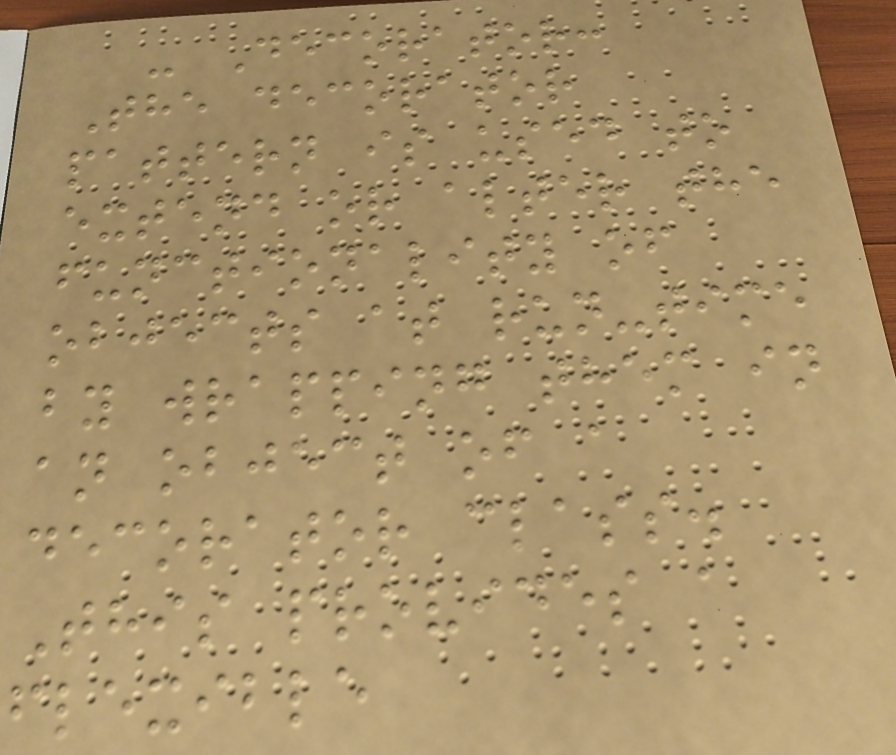- Decorator:
The decorator
pattern is used to
extend or alter the
functionality of
objects at run-time
by wrapping them in
an object of a
decorator class.
This provides a
flexible
